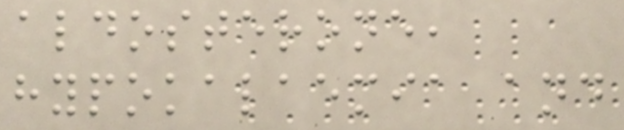aldosterone,
hypokalaemia and
